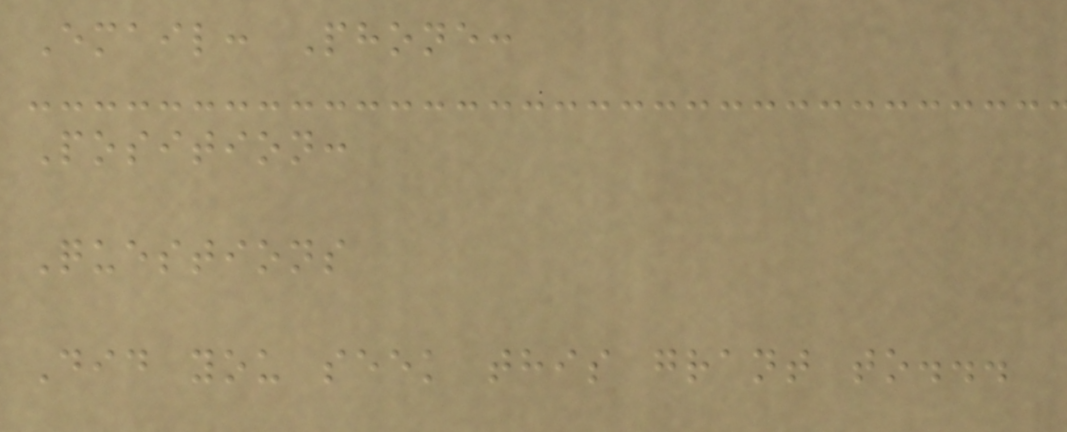Email: Phone:
Position:
Questions
Did you seek this grant to...
